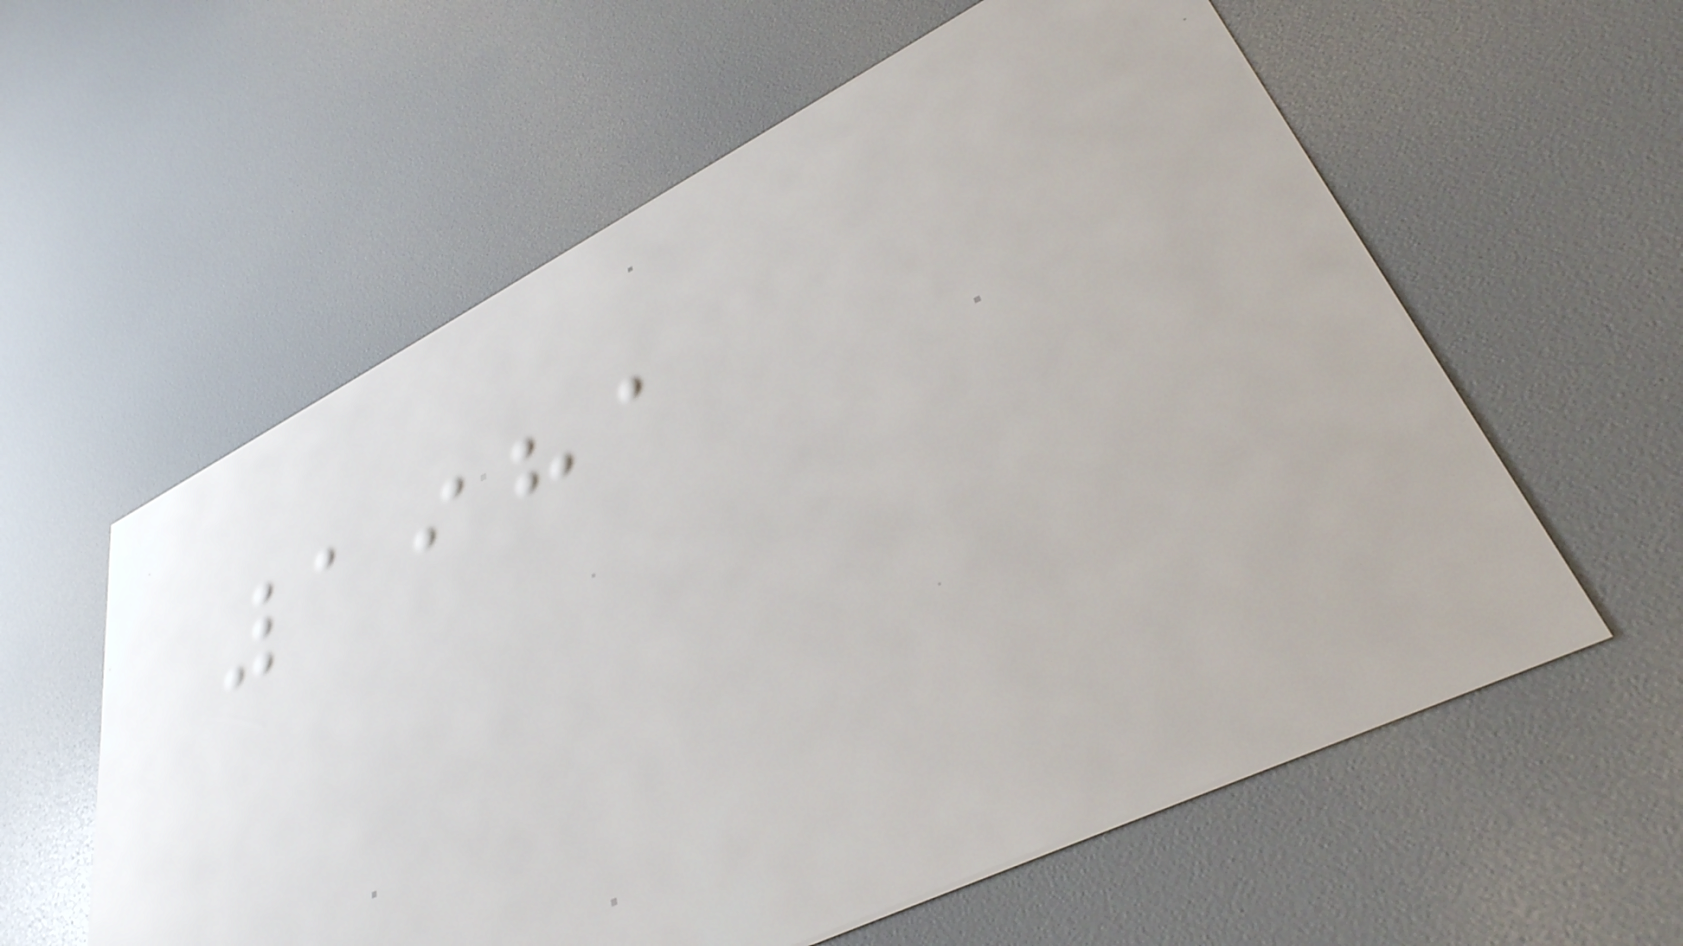1981
